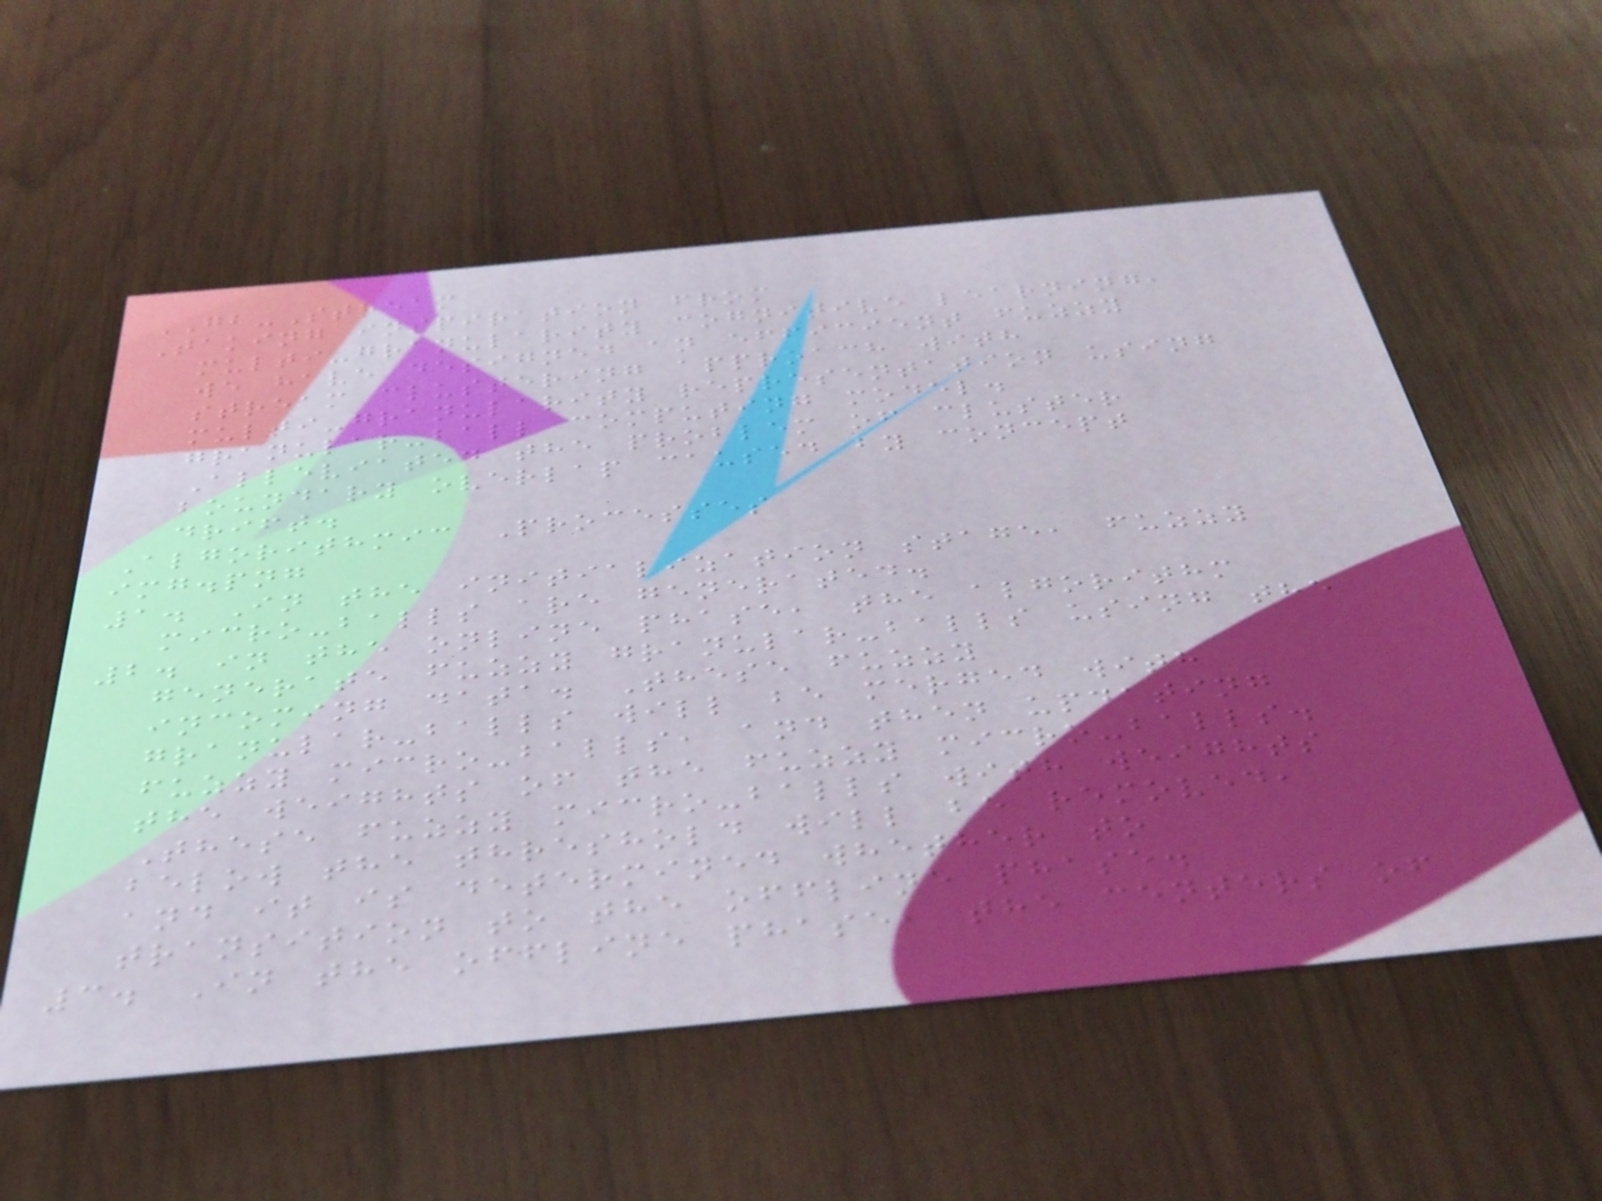GB-Stream
Taking inspiration from
multi-granularity cognitive learning,
we have designed an efficient fuzzy
stream clustering approach with
multi-granularity representation using
granular-ball computing model.
Alleviated the problem of cluster
boundary overlap caused by concept
drift.
Algorithmic Processes
img.png
1. In the initialization stage, fuzzy
micro-balls are generated.
2. in the online phase, the algorithm
generate fuzzy granular-balls using the
incoming data. These fuzzy
granular-balls will be merged with
fuzzy micro-balls, and then updating
the weights of the fuzzy micro-balls.
These fuzzy micro-balls with weights
below the threshold will be removed,
and it is determined whether to
transition to the offline phase.
3. In the offline phase, the centers of
